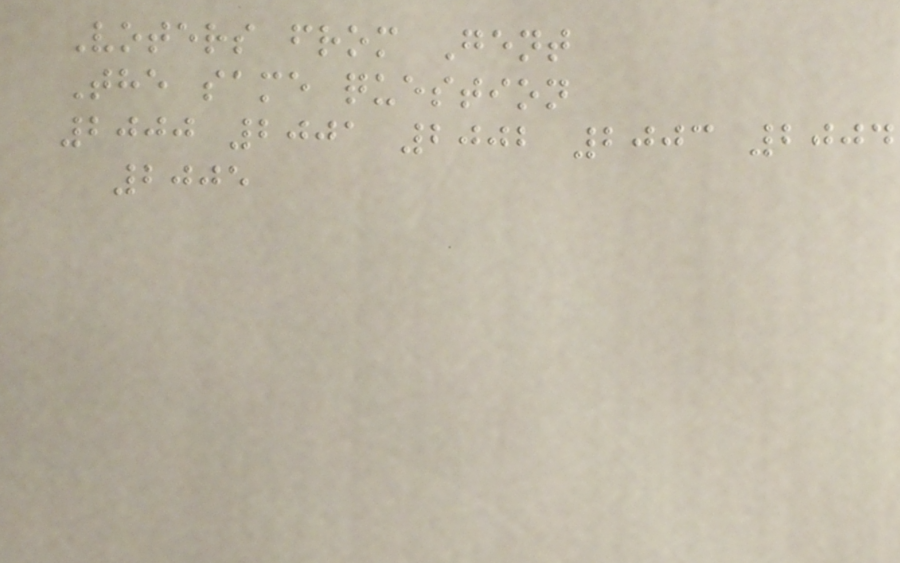Voters from Gent
The same question
2000 2001 2002 2003 2004
2005
